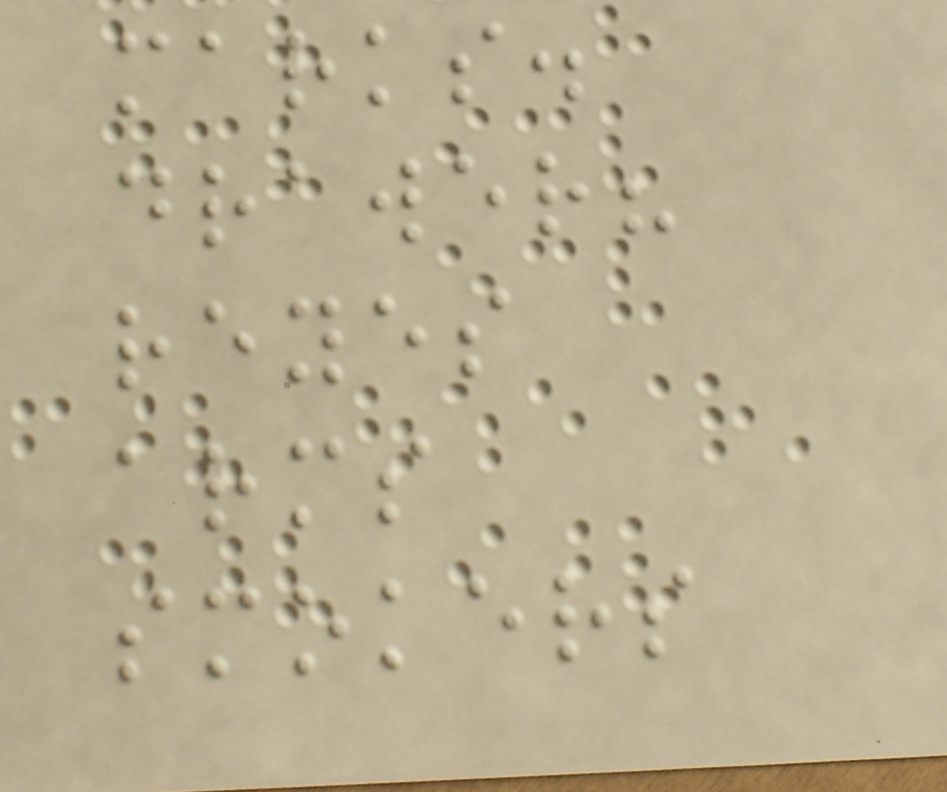marks.
drawer?
reyes
arms
smokers
